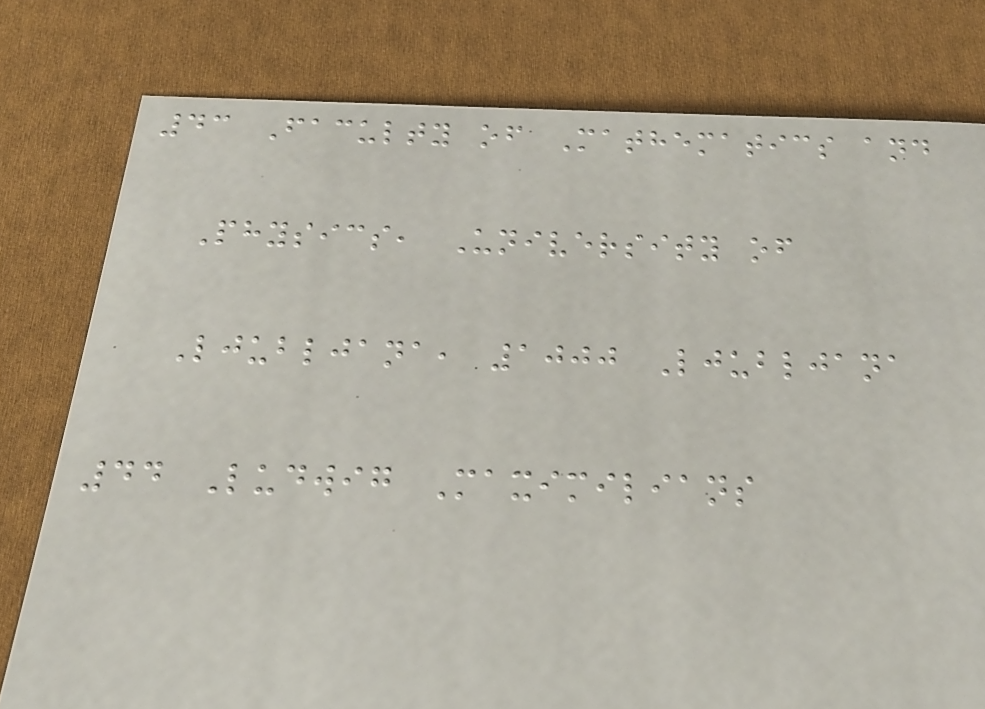43 Faculty of Mathematics and
Physics, University of
Ljubljana, 1000 Ljubljana
44 Ludwig Maximilians
